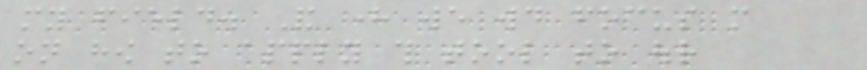my field. And here we would focus more
on how to apply this tool to our
